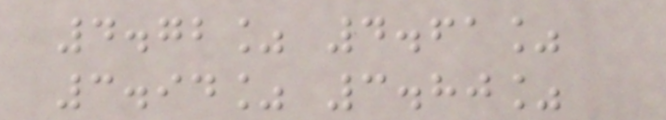4.72% 4.61%
3.94% 3.80%
